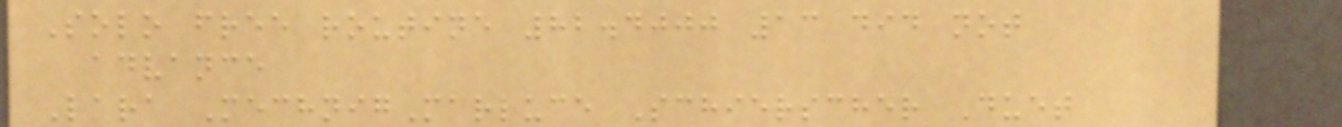Solo free routine 82.4000 13 did not
advance
Lara MechnigMarluce Schierscher Duet
